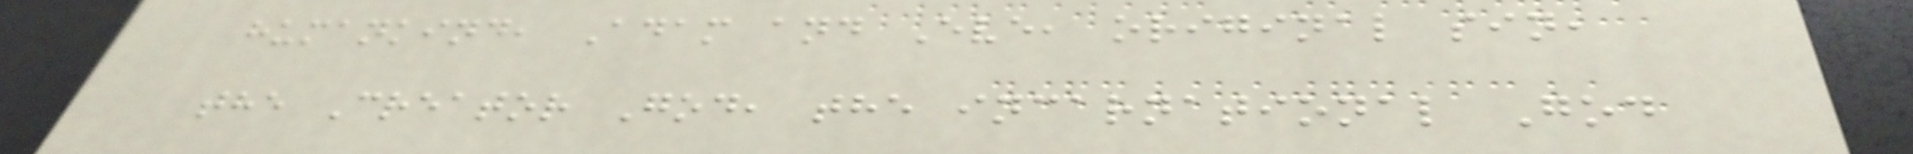humankind, Adam and Eve, original sin,
the Creator God, the incarnational God
